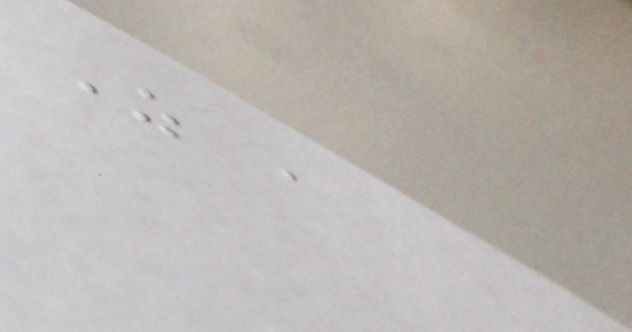As a
